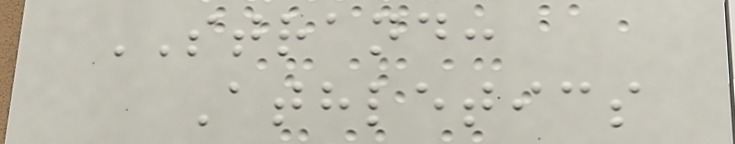STRAND:
Athletics
